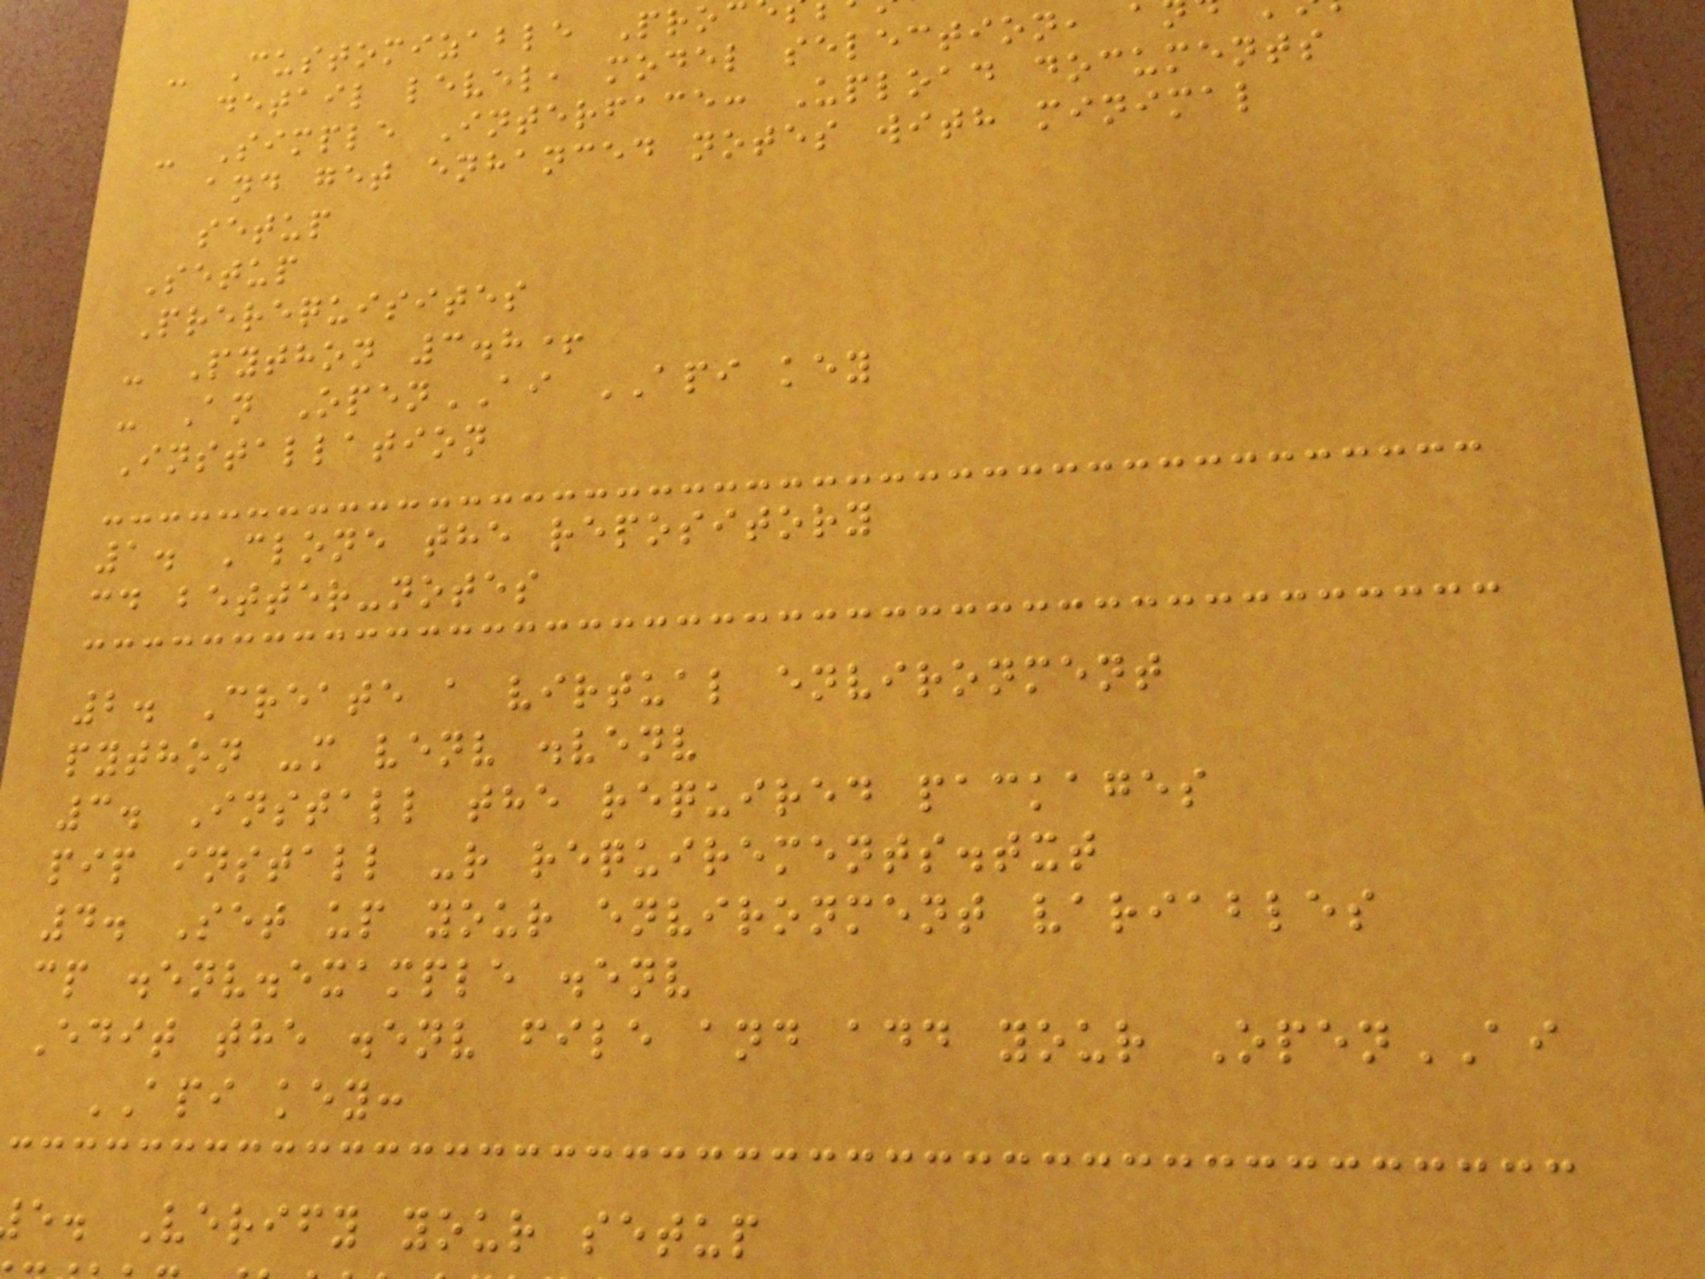- Customizable Pro
detail level, model selection, a
- Simple Interface: Upload documents
and get enhanced notes with minimal
setup
Setup
Prerequisites
- Python 3.8+
- An OpenAI API key
Installation
1. Clone the repository
cd better-notes
2. Create a virtual environment
python -m venv .venv
3. Install the required packages
pip install -r requirements.txt
4. Set up your environment variables
cp .env.example .env
Edit the .env file and add your OpenAI
API key:
e. Verify your setup
